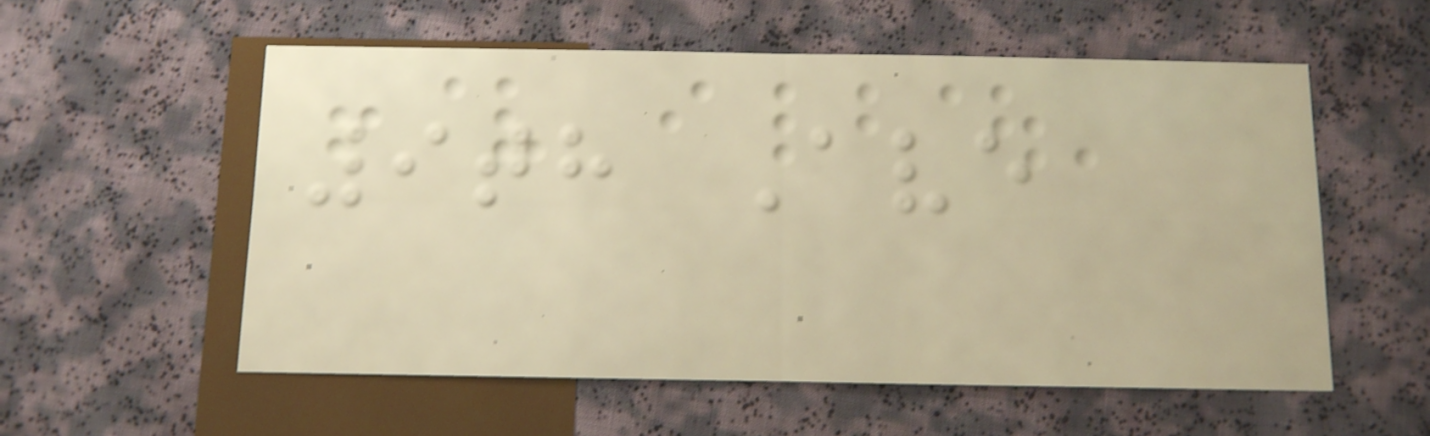9th Ave
